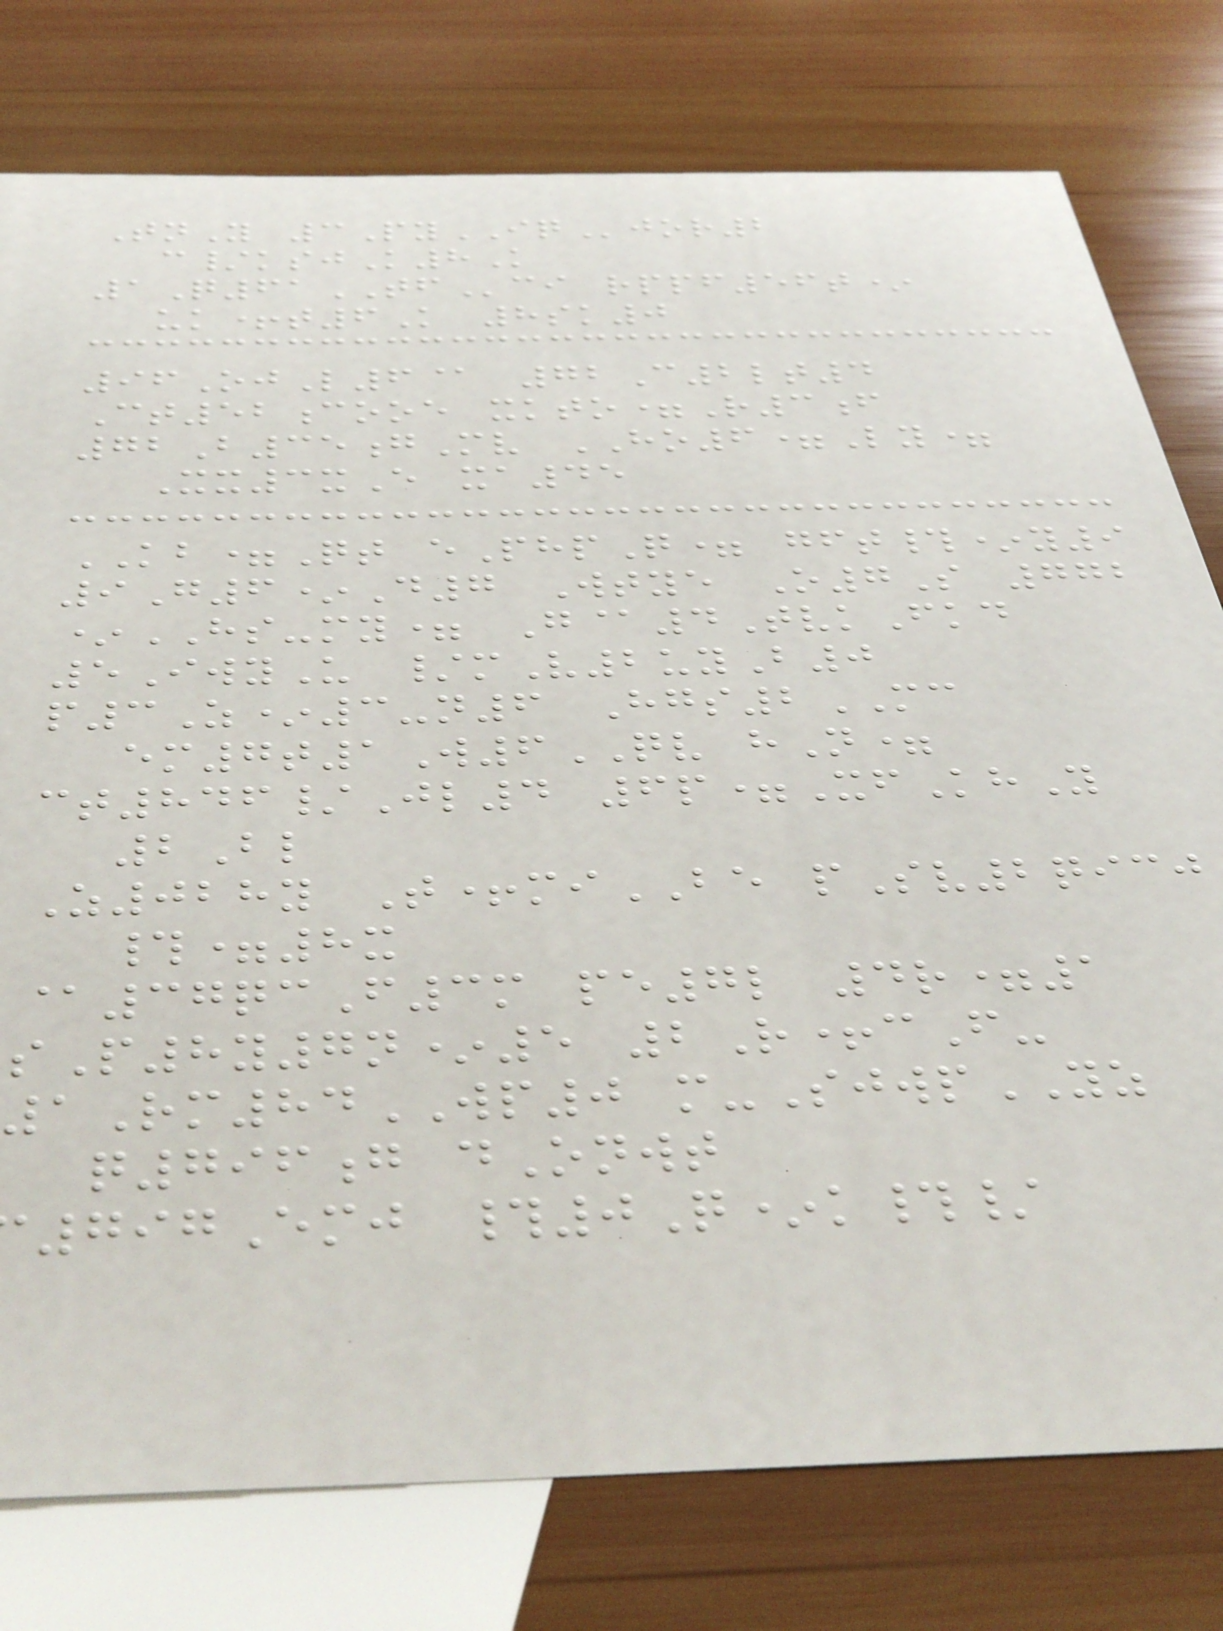TnY 3PyIQjor2
c/ksjK8K
1Q61TFci rppf56t*
uk+t6K 8sk0
96OjL6@ 72C2lt4
Ct52cooe xkto=R3f
72B35gMv HO6=Ly=
Xx3xE xa45
KB=Qt ePhpQ= gft#*y9
9G6*D7 Wtye O7S 772
*HS-my= G@4TvkFkd
5IwyU /mV2uyB0
p3Z*3-n6 Hgs2MC
em7t1W6QV hN=
ct846/Jl4 6p=XfKhY
2Bl
Z028y T+miBE pSv2qicj
#=8x
@37qcF3m pe7l 4r=1
sP8y7n*5 2R+cF-
1Rm84WP0 m-SjwpYZ
q796g dOnwt
797Emj #0Q*k#/
